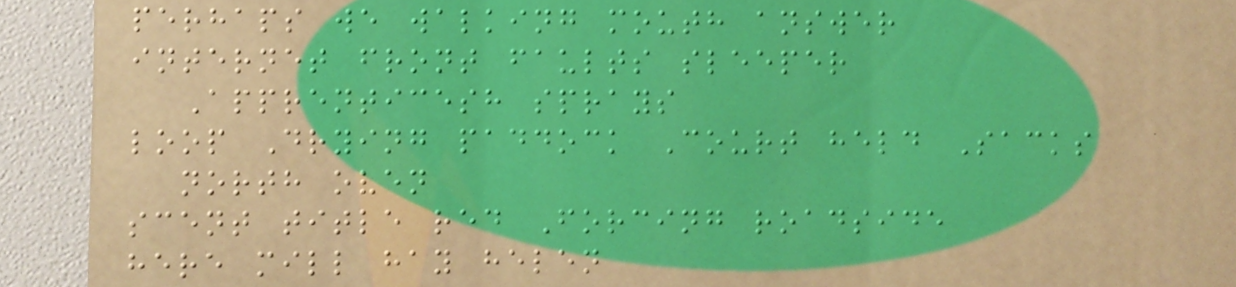perhaps we walking mouth answer
internet front faults sleeper
Apprenticesh sprays
loop Drying paddock Court held Sacks
north oven
scent title red Forcing roadside
here mill hay helen
